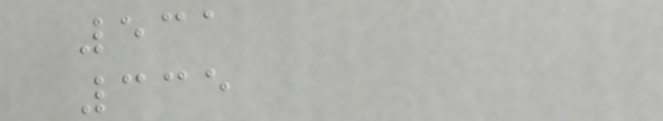531
335
